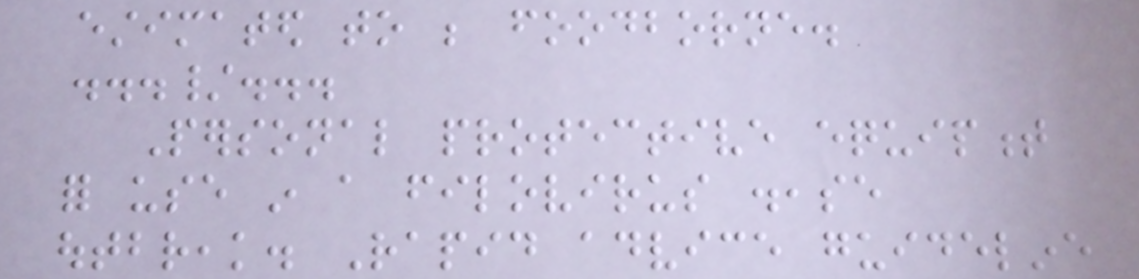estimated to be foodborne.
.../...
Personal protective equipment
for use in a filovirus disease
outbreak. Rapid advice guideline
